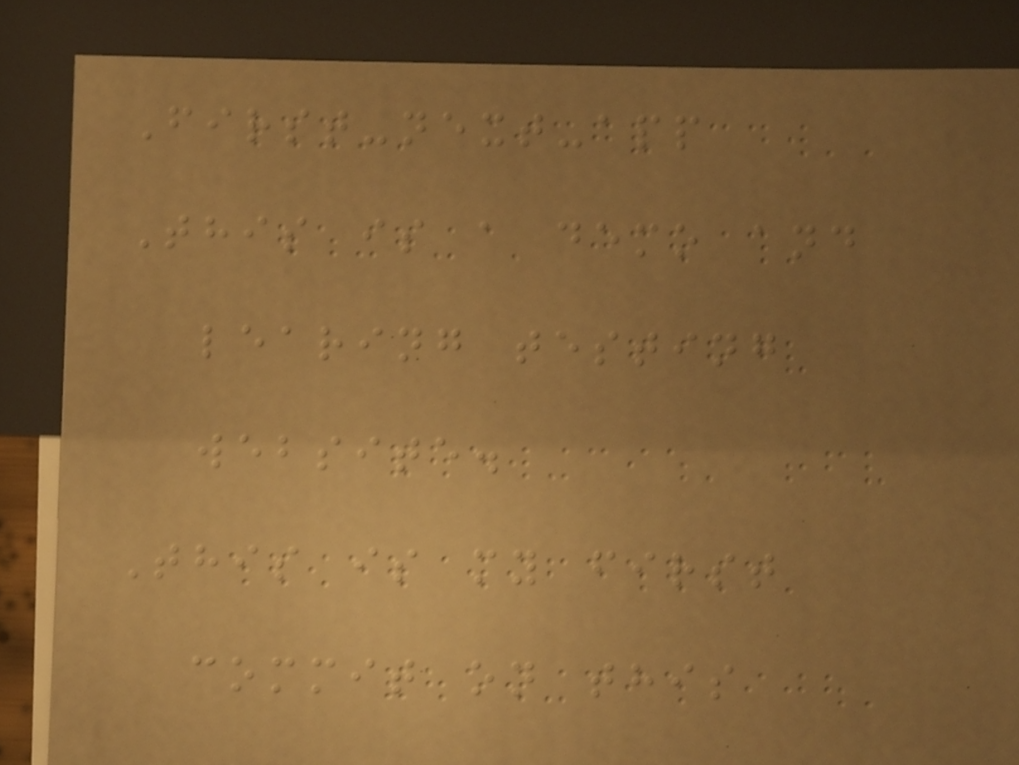First-next-app
This is a demo and
learing testing
website.
This is my first
commit on this
